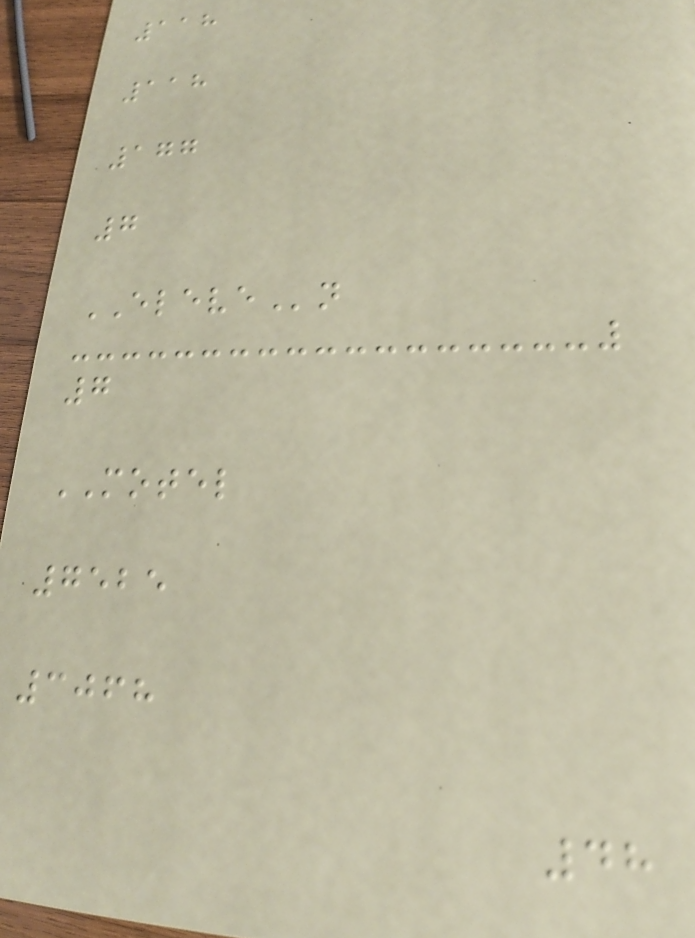118
118
177
7
ELEVEn
7
MOTEL
7525
3068
48
